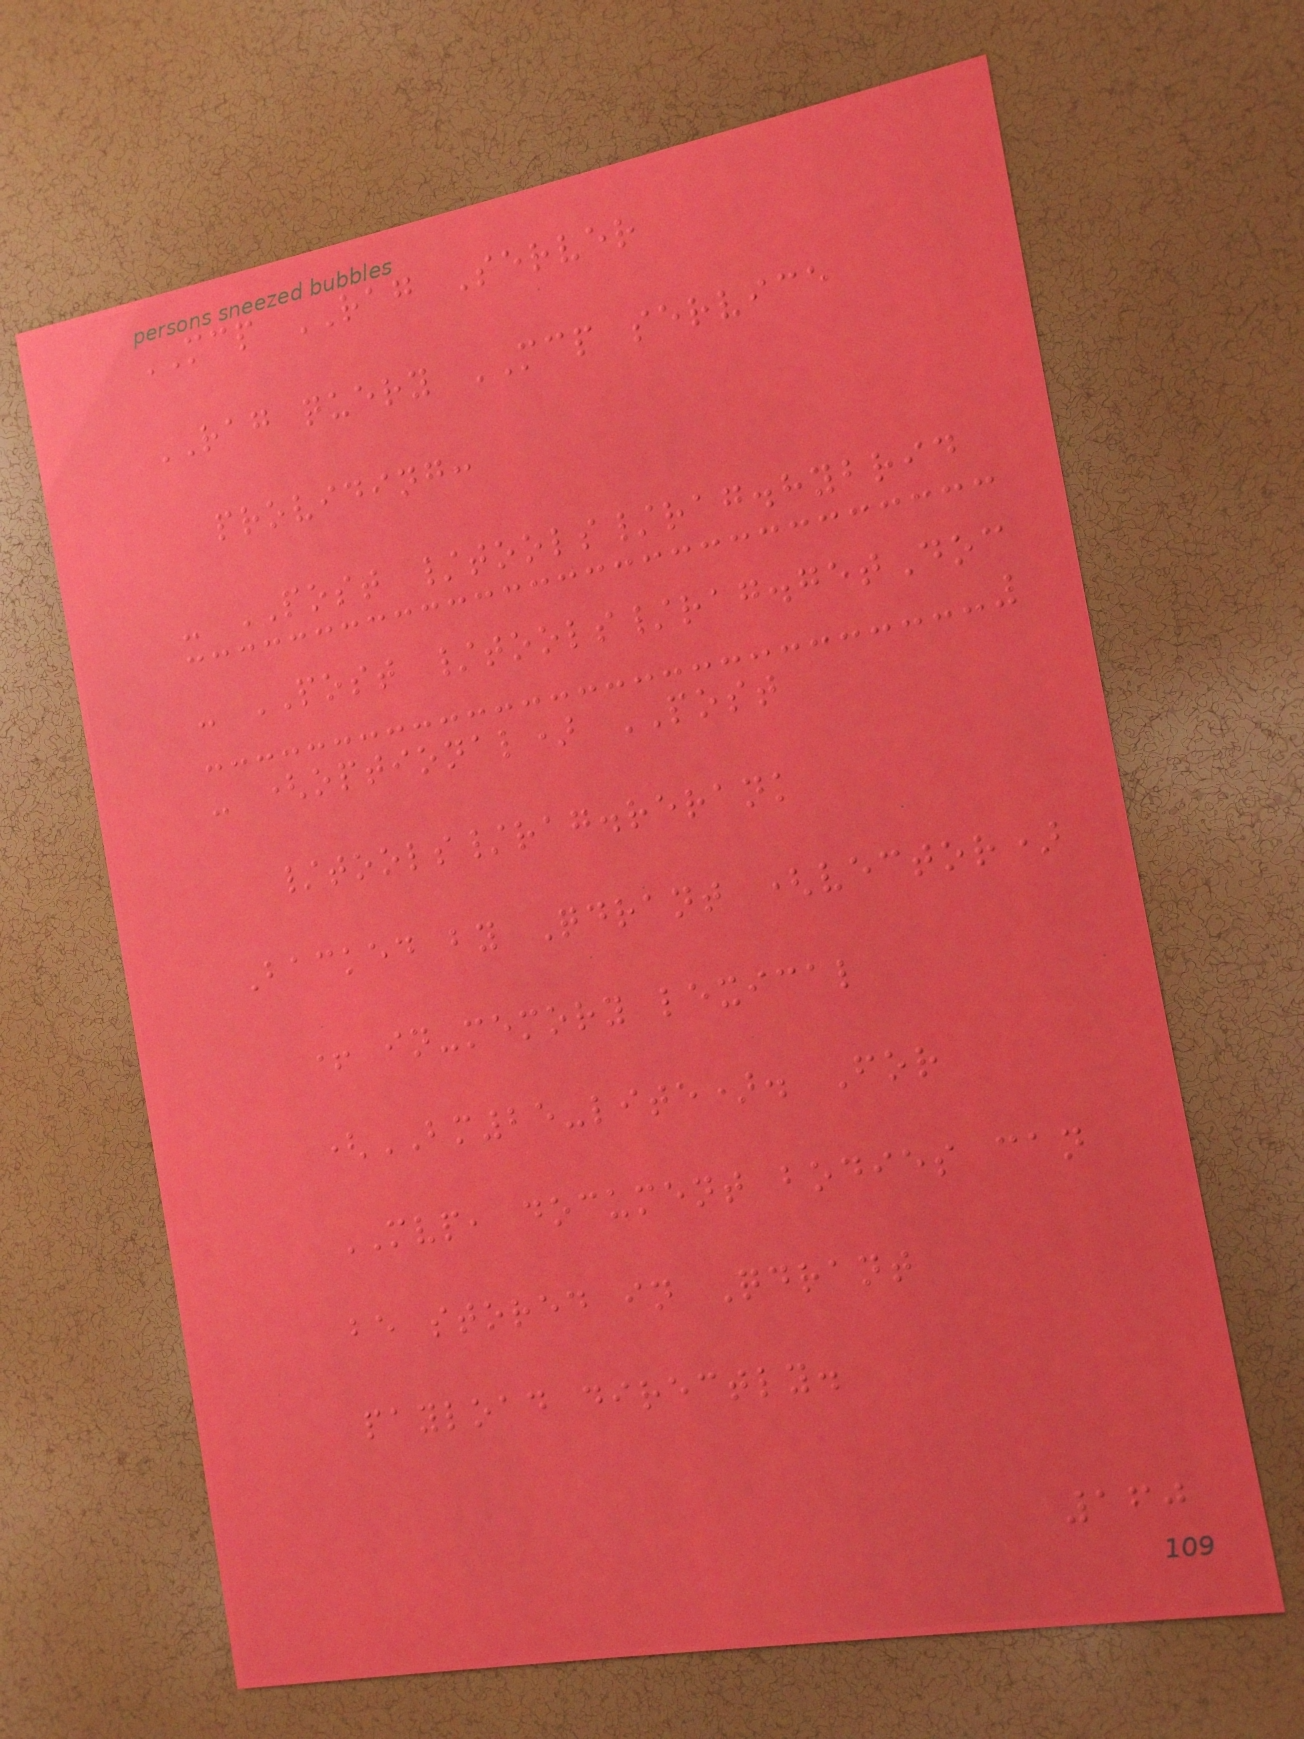MCP RAG Server
RAG query MCP service
providing:
- POST /tools/rag.hybrid
- POST /tools/rag.getDoc
- (optional) POST
/tools/rag.rerank
Backed by Qdrant (vector)
+ in-memory lexical
(BM25-lite). For
MVP, document bodies can
be stored in Qdrant
payload directly.
160
